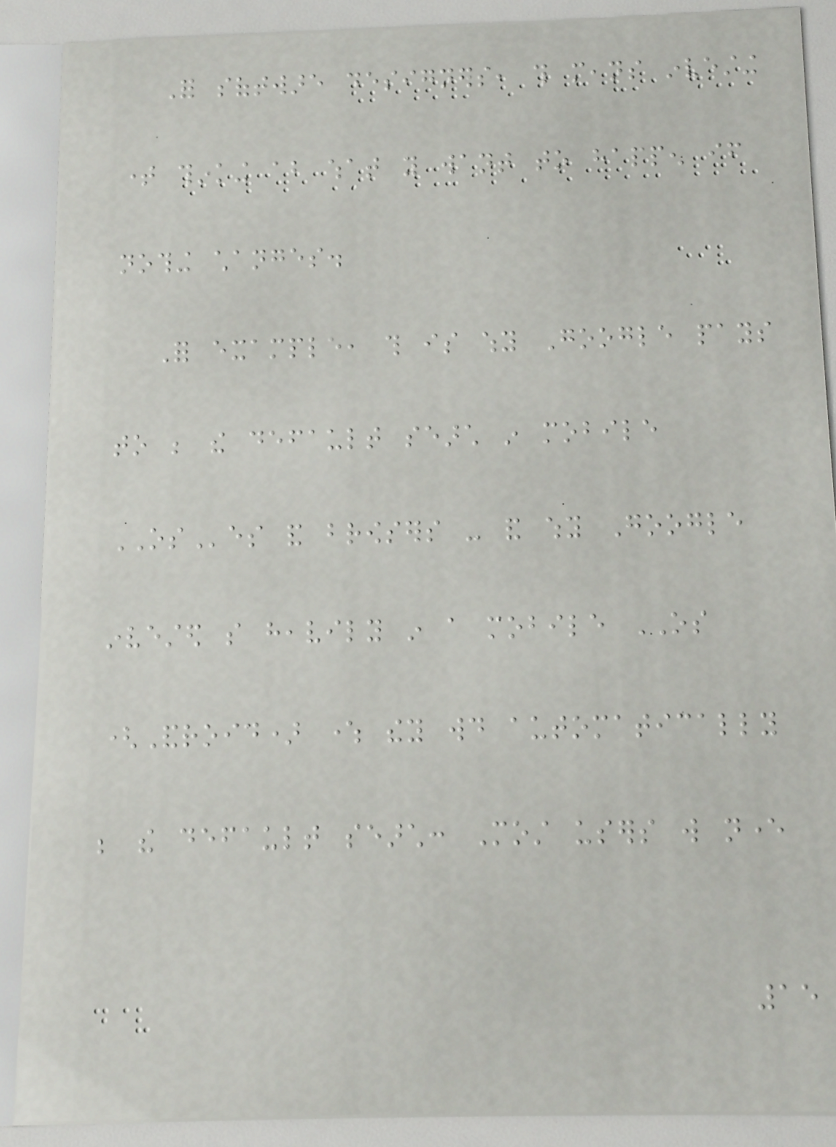For software designers, this means investing
time thinking about what you want to happen if
nothing changes.
For example, this is why Google pays
to be the default search in mobile
OSes and browsers - and why Google
invested so heavily in a mobile OS
(Android) where they would automatically
be the default search: Most users will never
15
